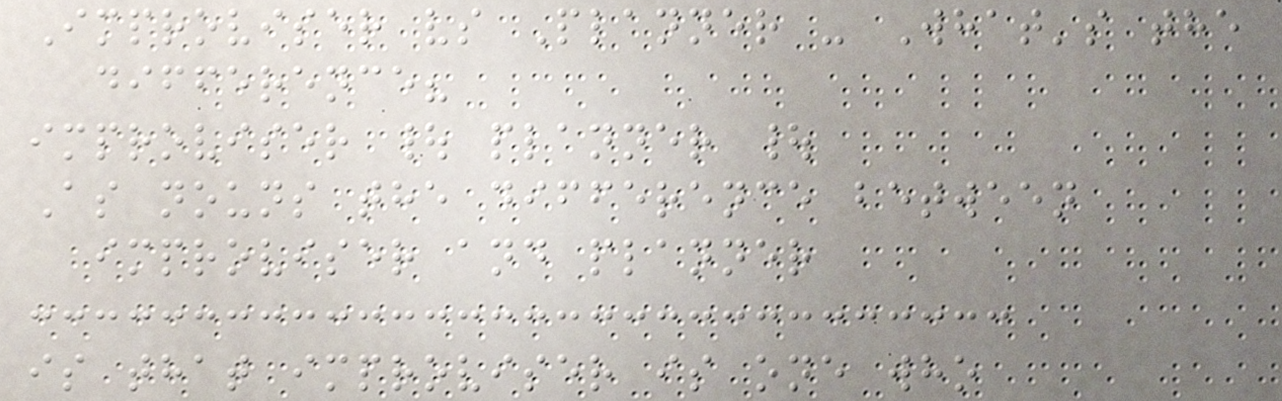Improviser vs Planner - What's the
difference?
improviser | planner |
As nouns the difference between
improviser and planner
is that improviser is one who
